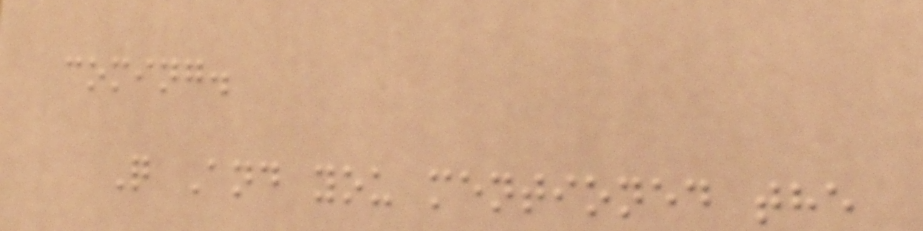coming.
Q And you mentioned the
